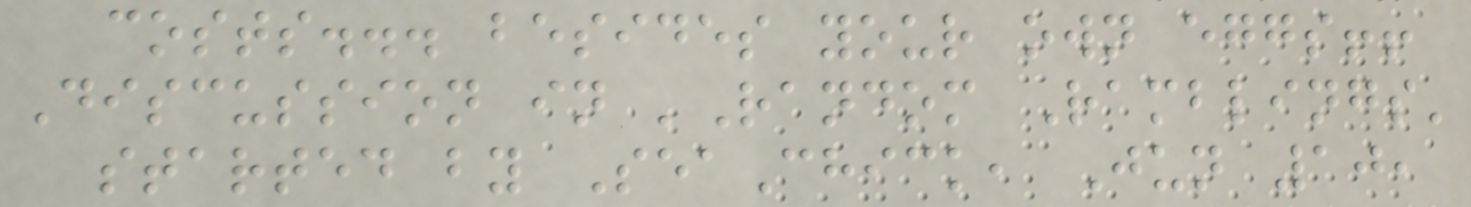costs... besides your own eggs!!
Discussion in 'Random Ramblings'
started by SeaChick, Jun 10,
